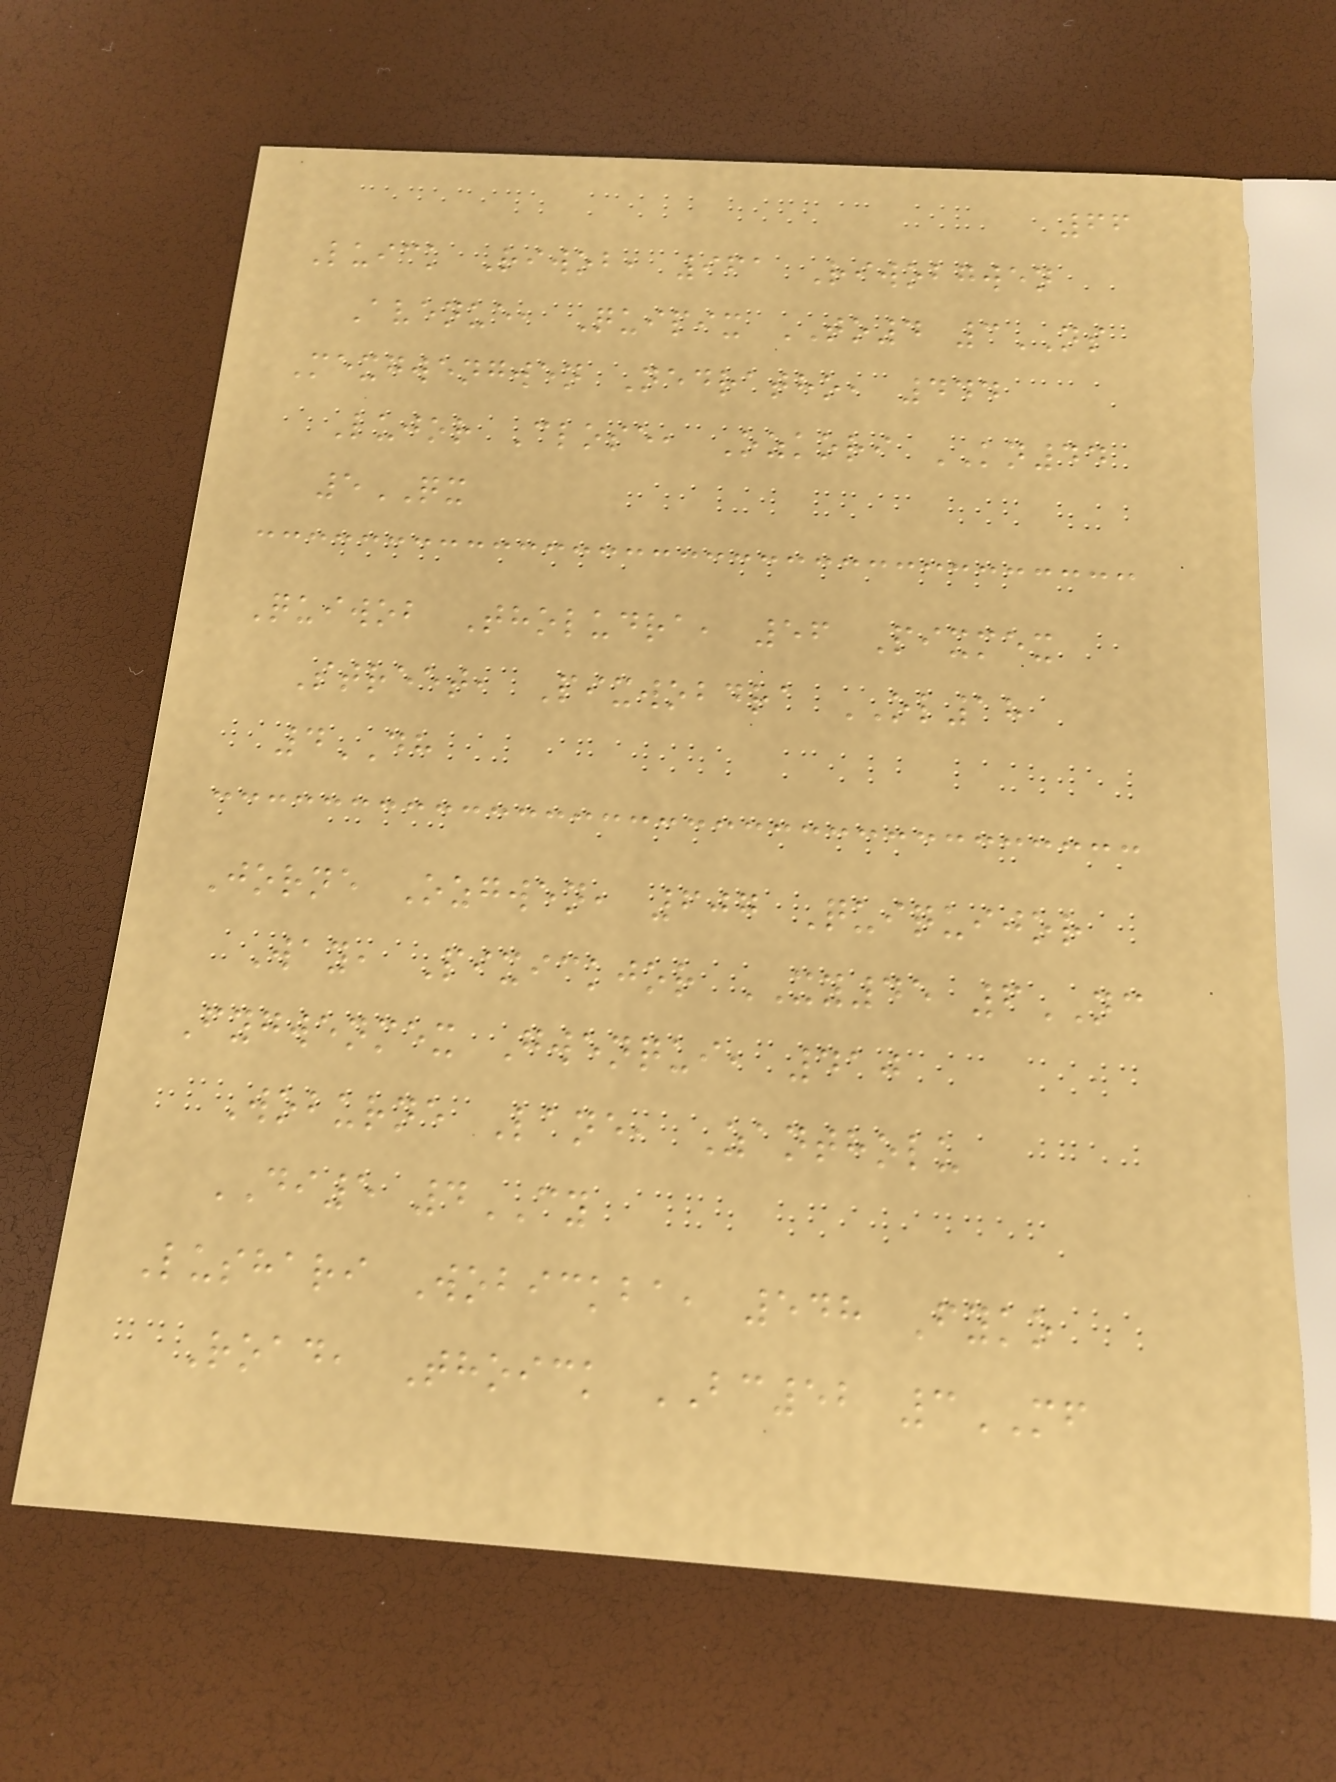66
Luick Riwob, 961 Riwobgwen
Avenue, Quipix TO4 3NS
Mexgwengwen Nedratho, 444
Lujor Close, Ozkori KN44
5QX
Quiwob Tholudra, 56 Pixmex
Street, Pixwobdra OL18
4DH
Jorne Ozgwen, 607 Quiquijor
Way, Pixickjor XY45 6NC
Fygwenmex Gwenqui, 410
Woburne Lane, Zantholu
DI5 4CY
Lushari Wobickba, 548 Fyko
Road, Thoick BC52 3MF
